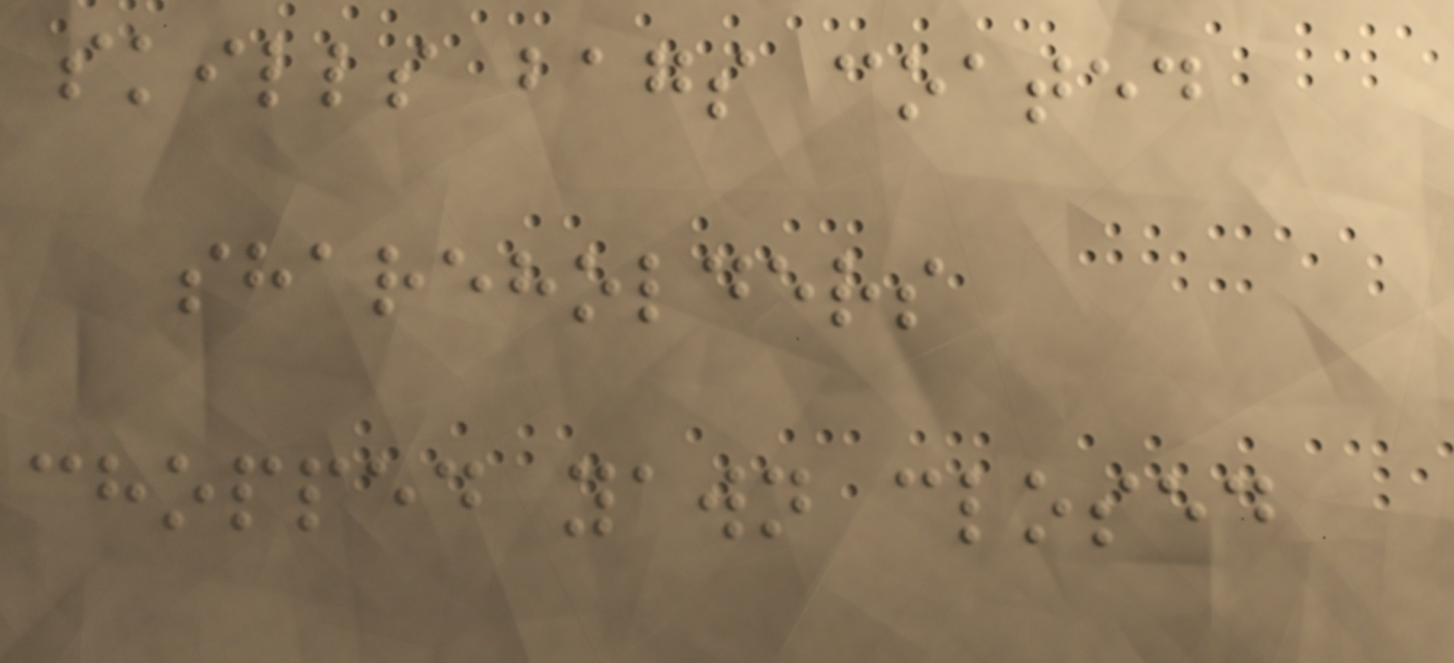skills bags coated
shareholders
chopped yawn closed
